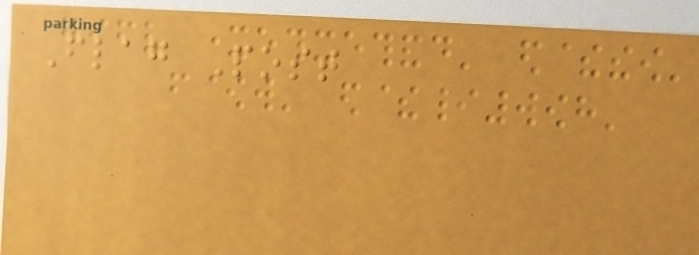Flag Post
